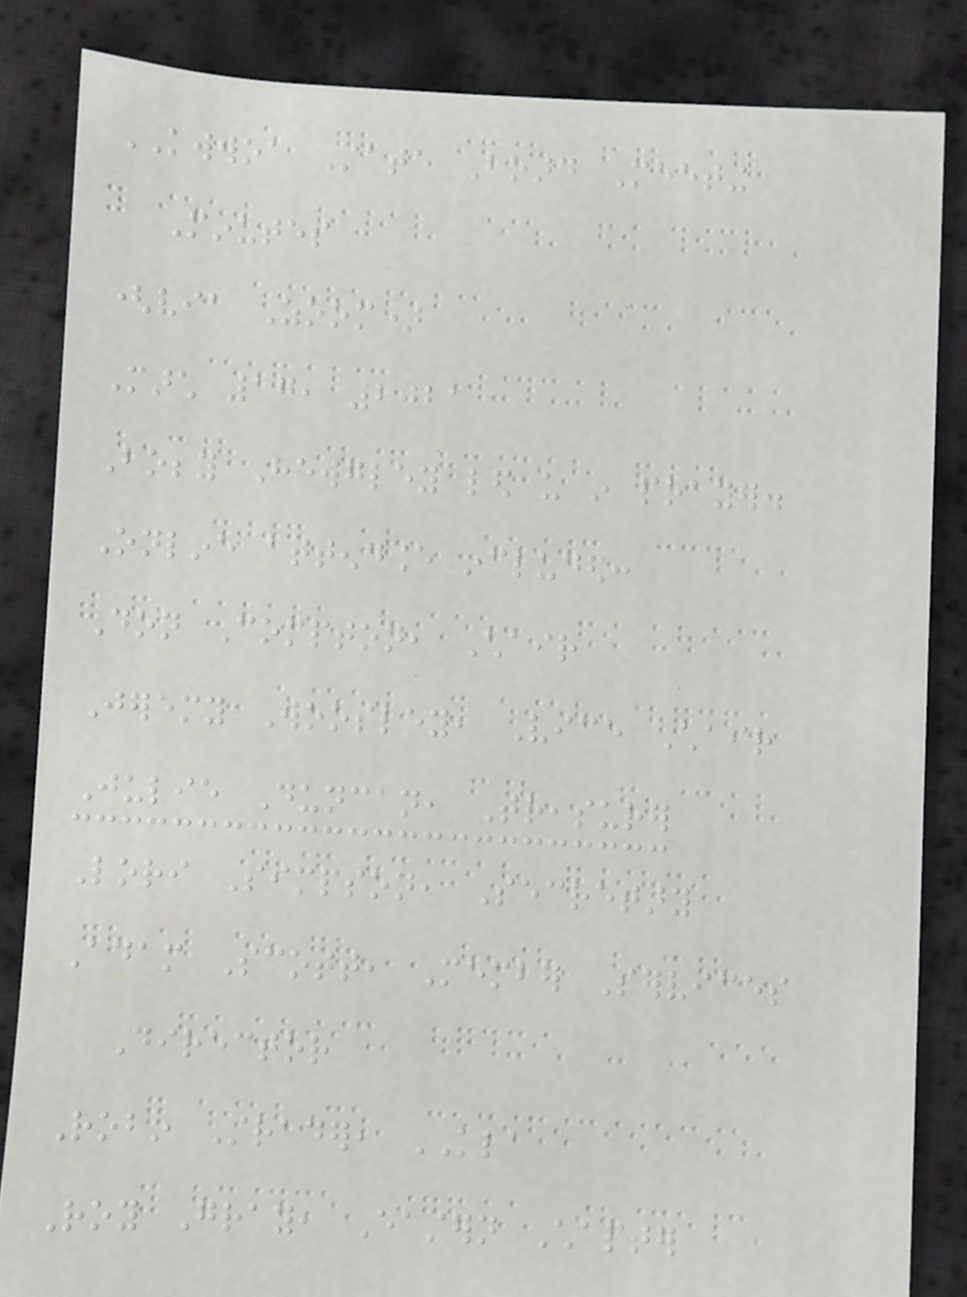KWWOA State Board Meeting
Minutes
(via Zoom)
March 17, 2021
Bobby Hewgley led us in prayer.
Online attendance included:
Don Compton, Chair
Jeremy Woosley, Vice Chair
Julie Duncan, Treasurer
Lori Simpson, Secretary
Adam Scott, Member Services
Director
Robin Strader, KLA
Roy Gray, Eastern Chapter
